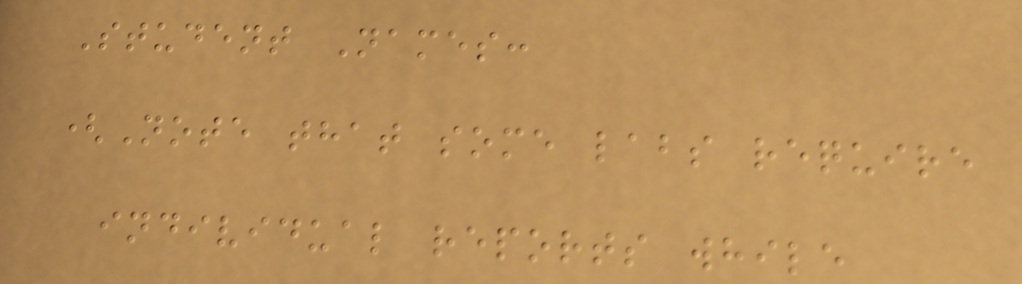Student Names:
(Note that some labs require
individual reports while
